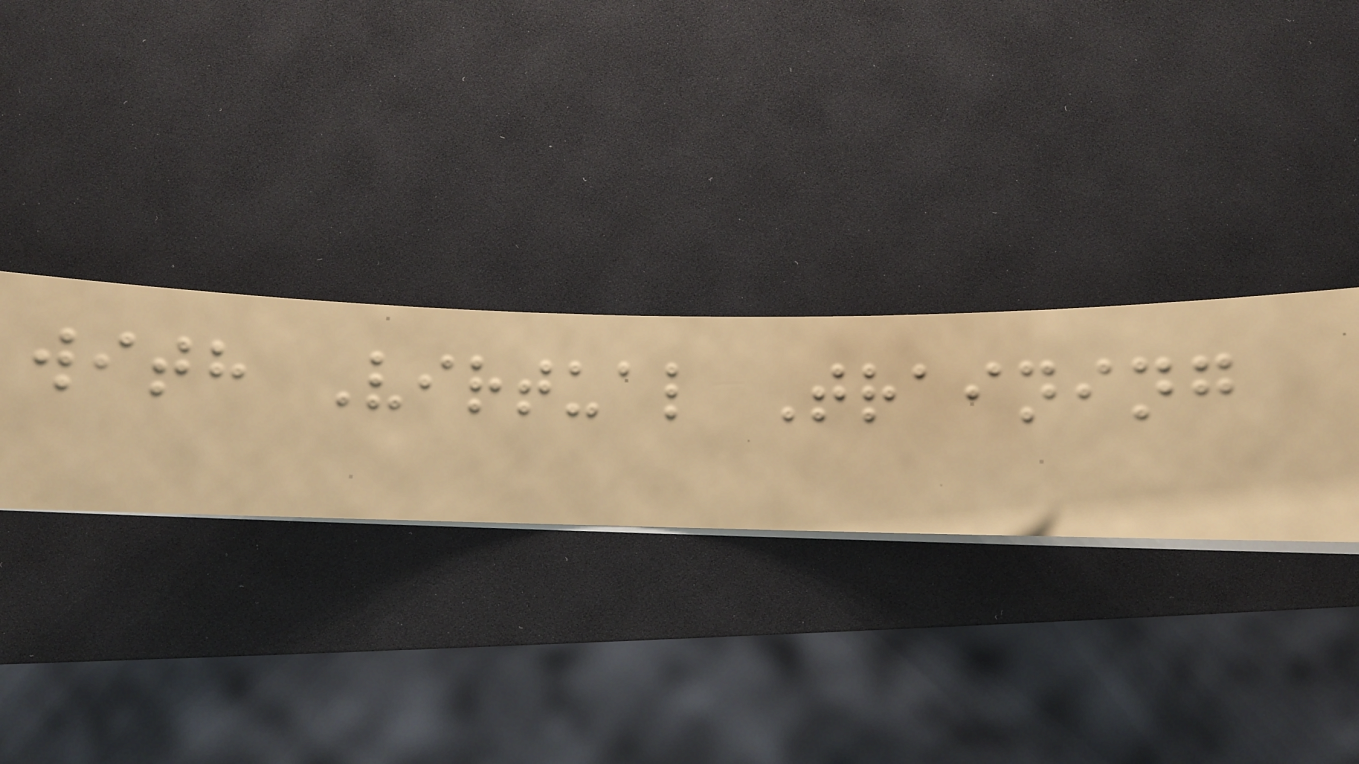with Virtual Training
